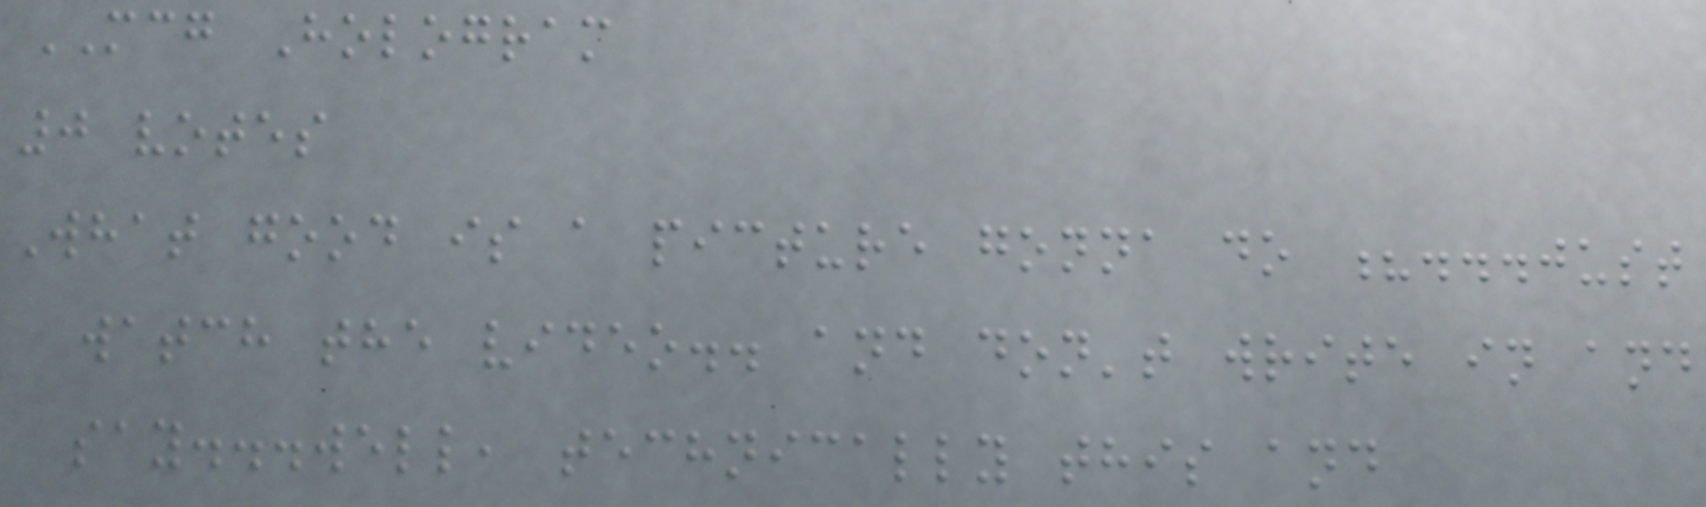MCG Hologram
0 votes
What good is a picture gonna do ?...just
watch the video.. and don't write in and
say...well, technically this and
